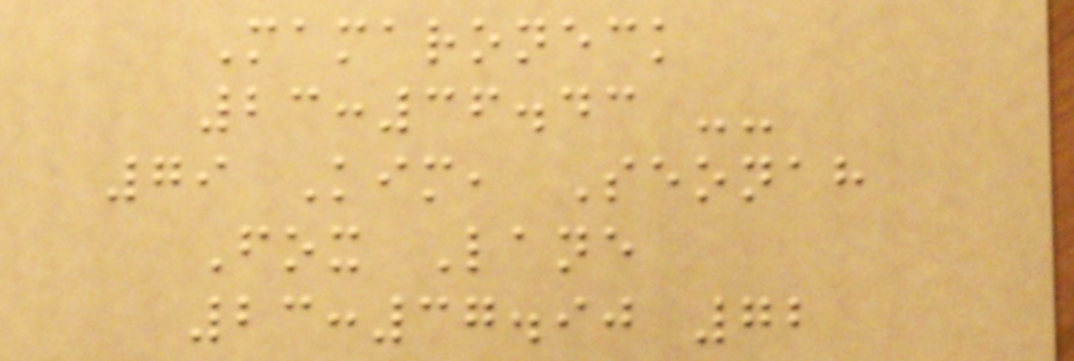Mamaroneck
23:36.43 --
79 Kim, Seonah
Fox Lane
23:37.90 72
